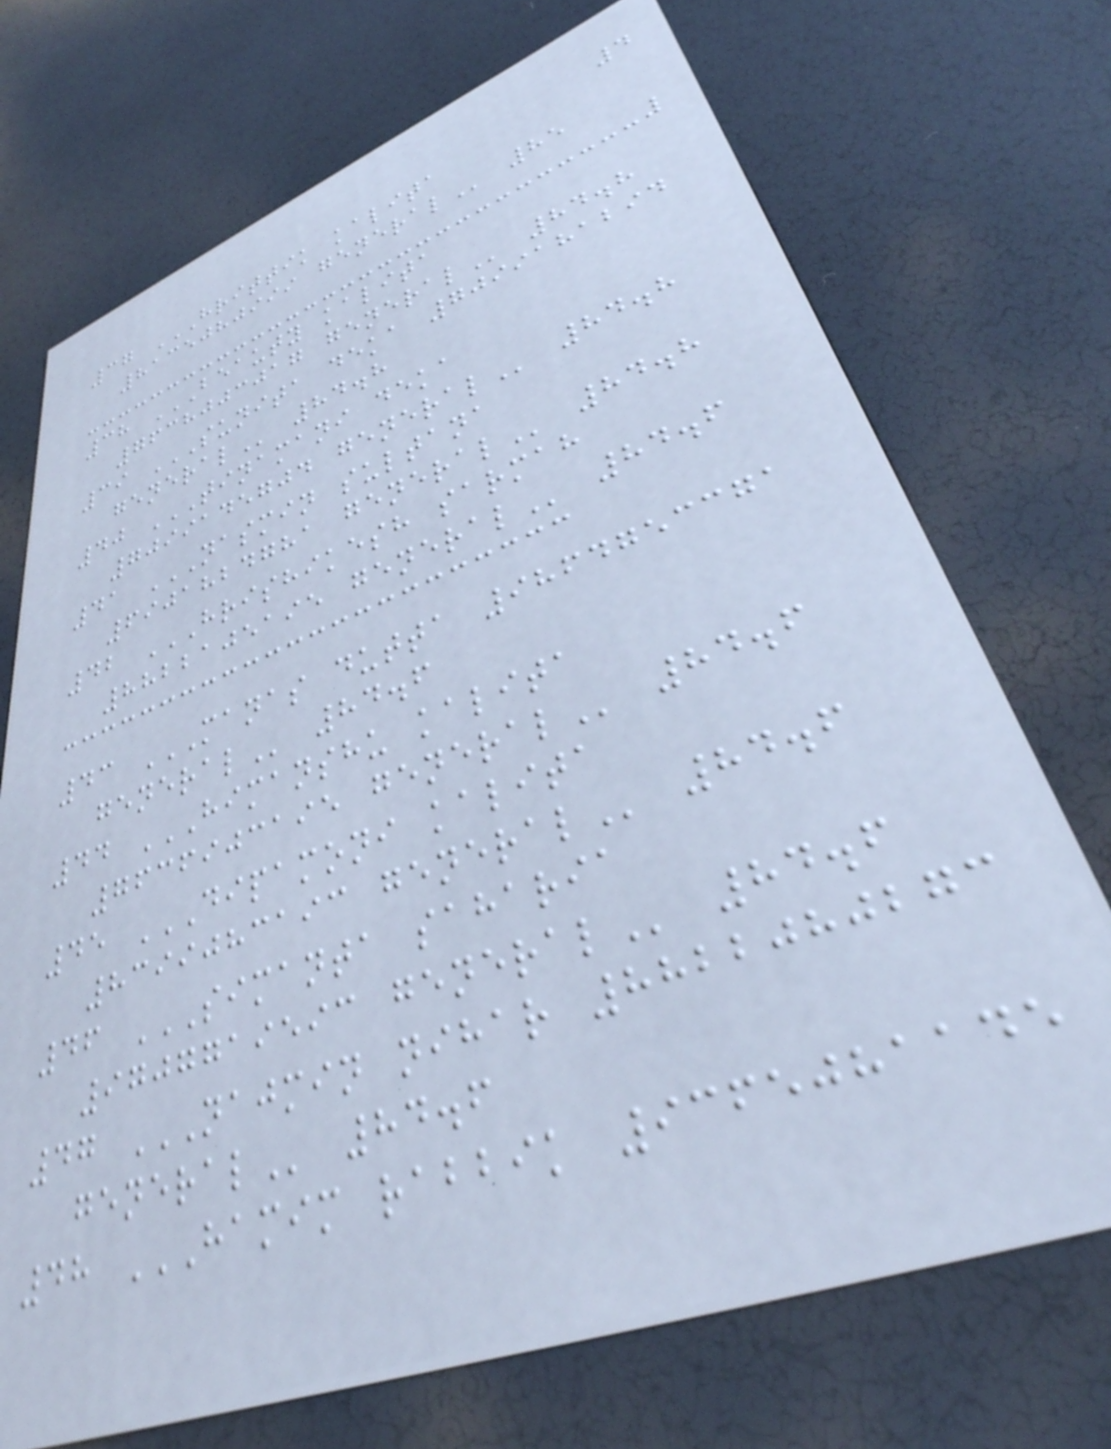4
37 HRITTIK KALITA
8135080999 GENERAL 85
38 BEAUTY KALITA
7638003017 GENERAL 84.8
39 SUNITA DEKA 7099181294
GENERAL 84.8
40 TINAMANI DEKA
7099145704 GENERAL 84.8
41 NASMIN SULTANA
6901824781 GENERAL 84.8
42 HRISHIKESH SARMAH
8822105195 GENERAL 84.6
43 MANAS DUTTA 9864753371
GENERAL 84.6
44 HIMANSHU KALITA
7636903195 GENERAL 84.6
45 DIPAMONI KALITA
8399083193 GENERAL 84.6
46 SIMANTA SAHARIA
9707719593 GENERAL 84.6
47 NAJMIN NIHAR 8822080273
GENERAL 84.6
48 HAMIM RABBIK 9365081145
